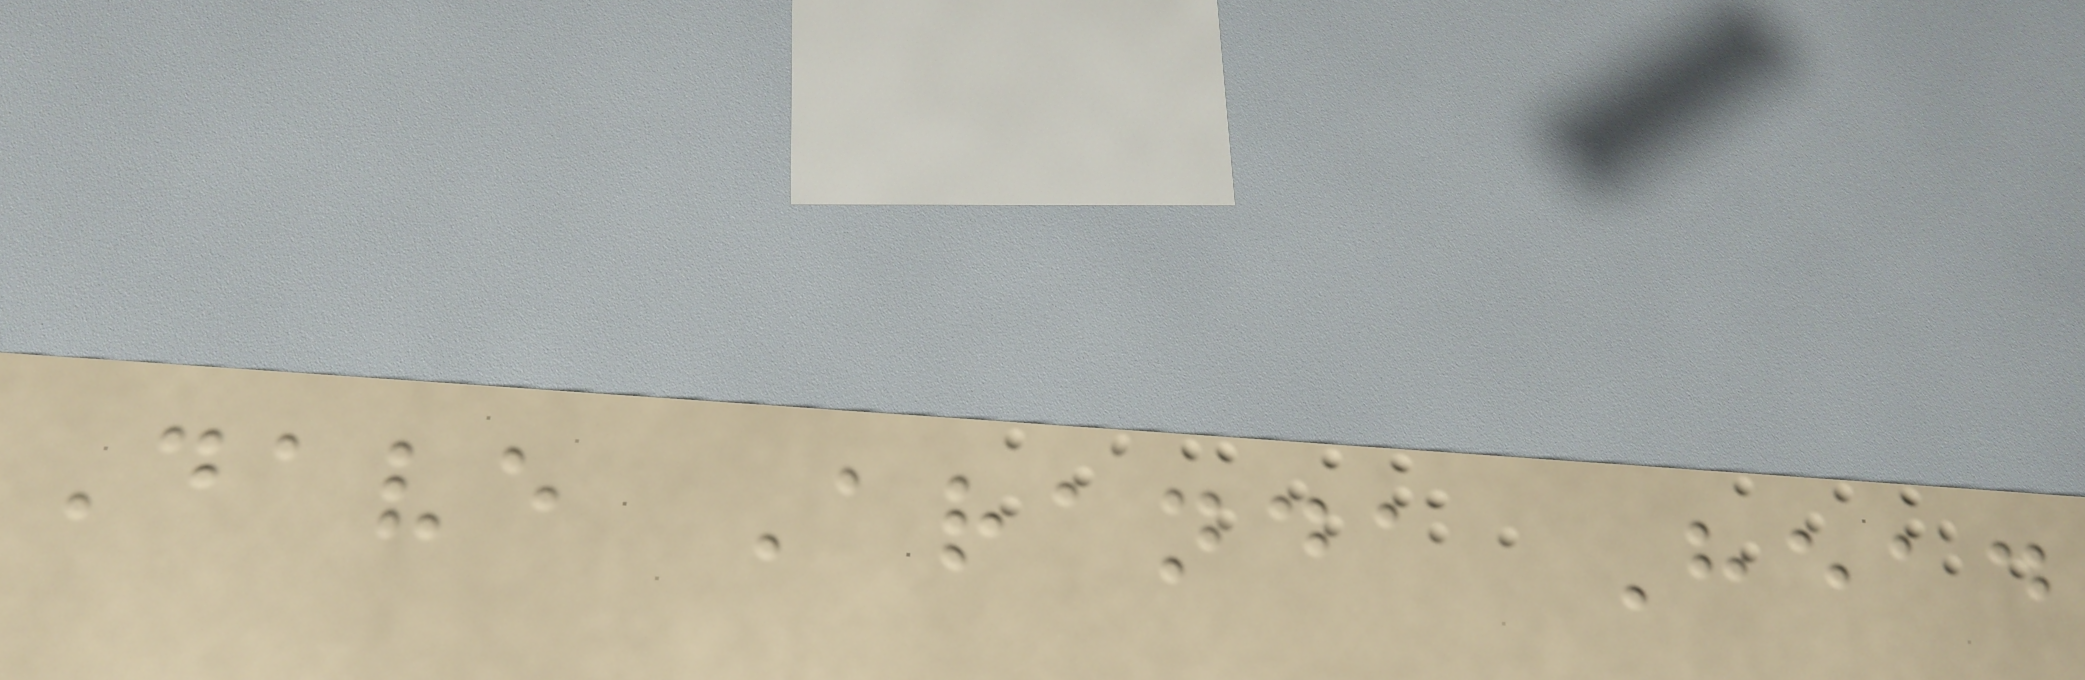Dave Aranda Head
